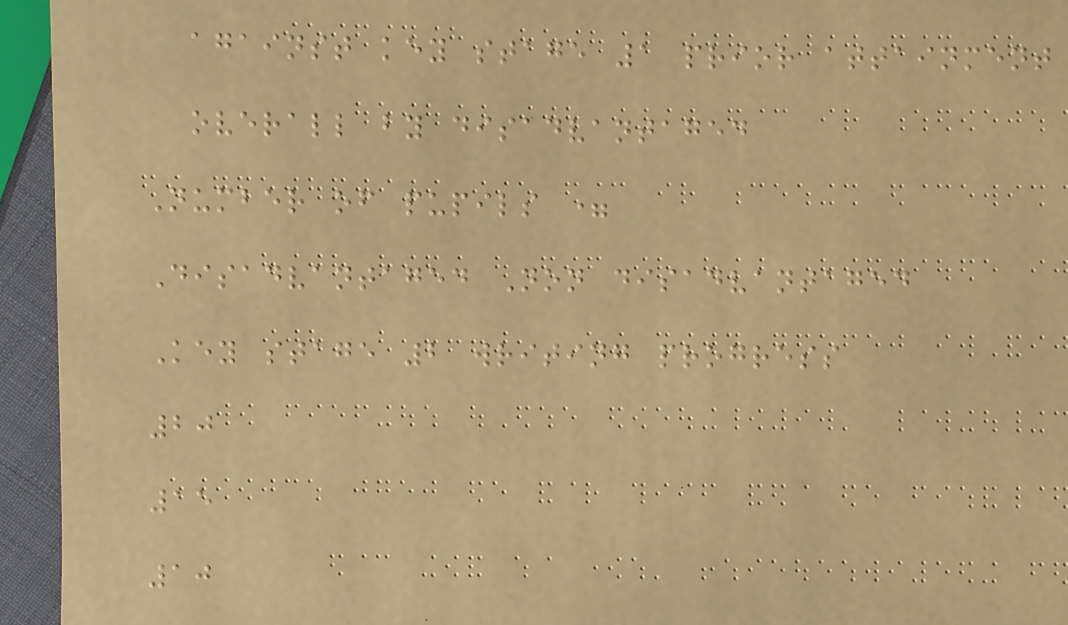against key stage 1 prior attainment
overall by disadvantaged
Number of pupils =
Disadvantaged Non disadvantaged
Key stage 2 writing progress
20
15
10
